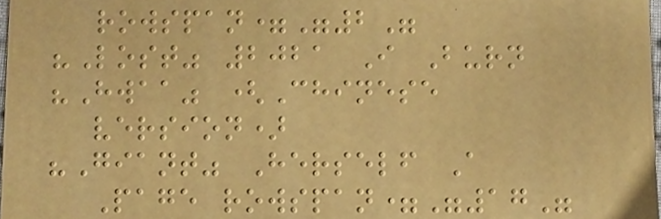rowspan="2"
"Lost" 2021 I Burn
"Hwaa" (Chinese
version)
"Giant" Herself A
Page rowspan="17"
